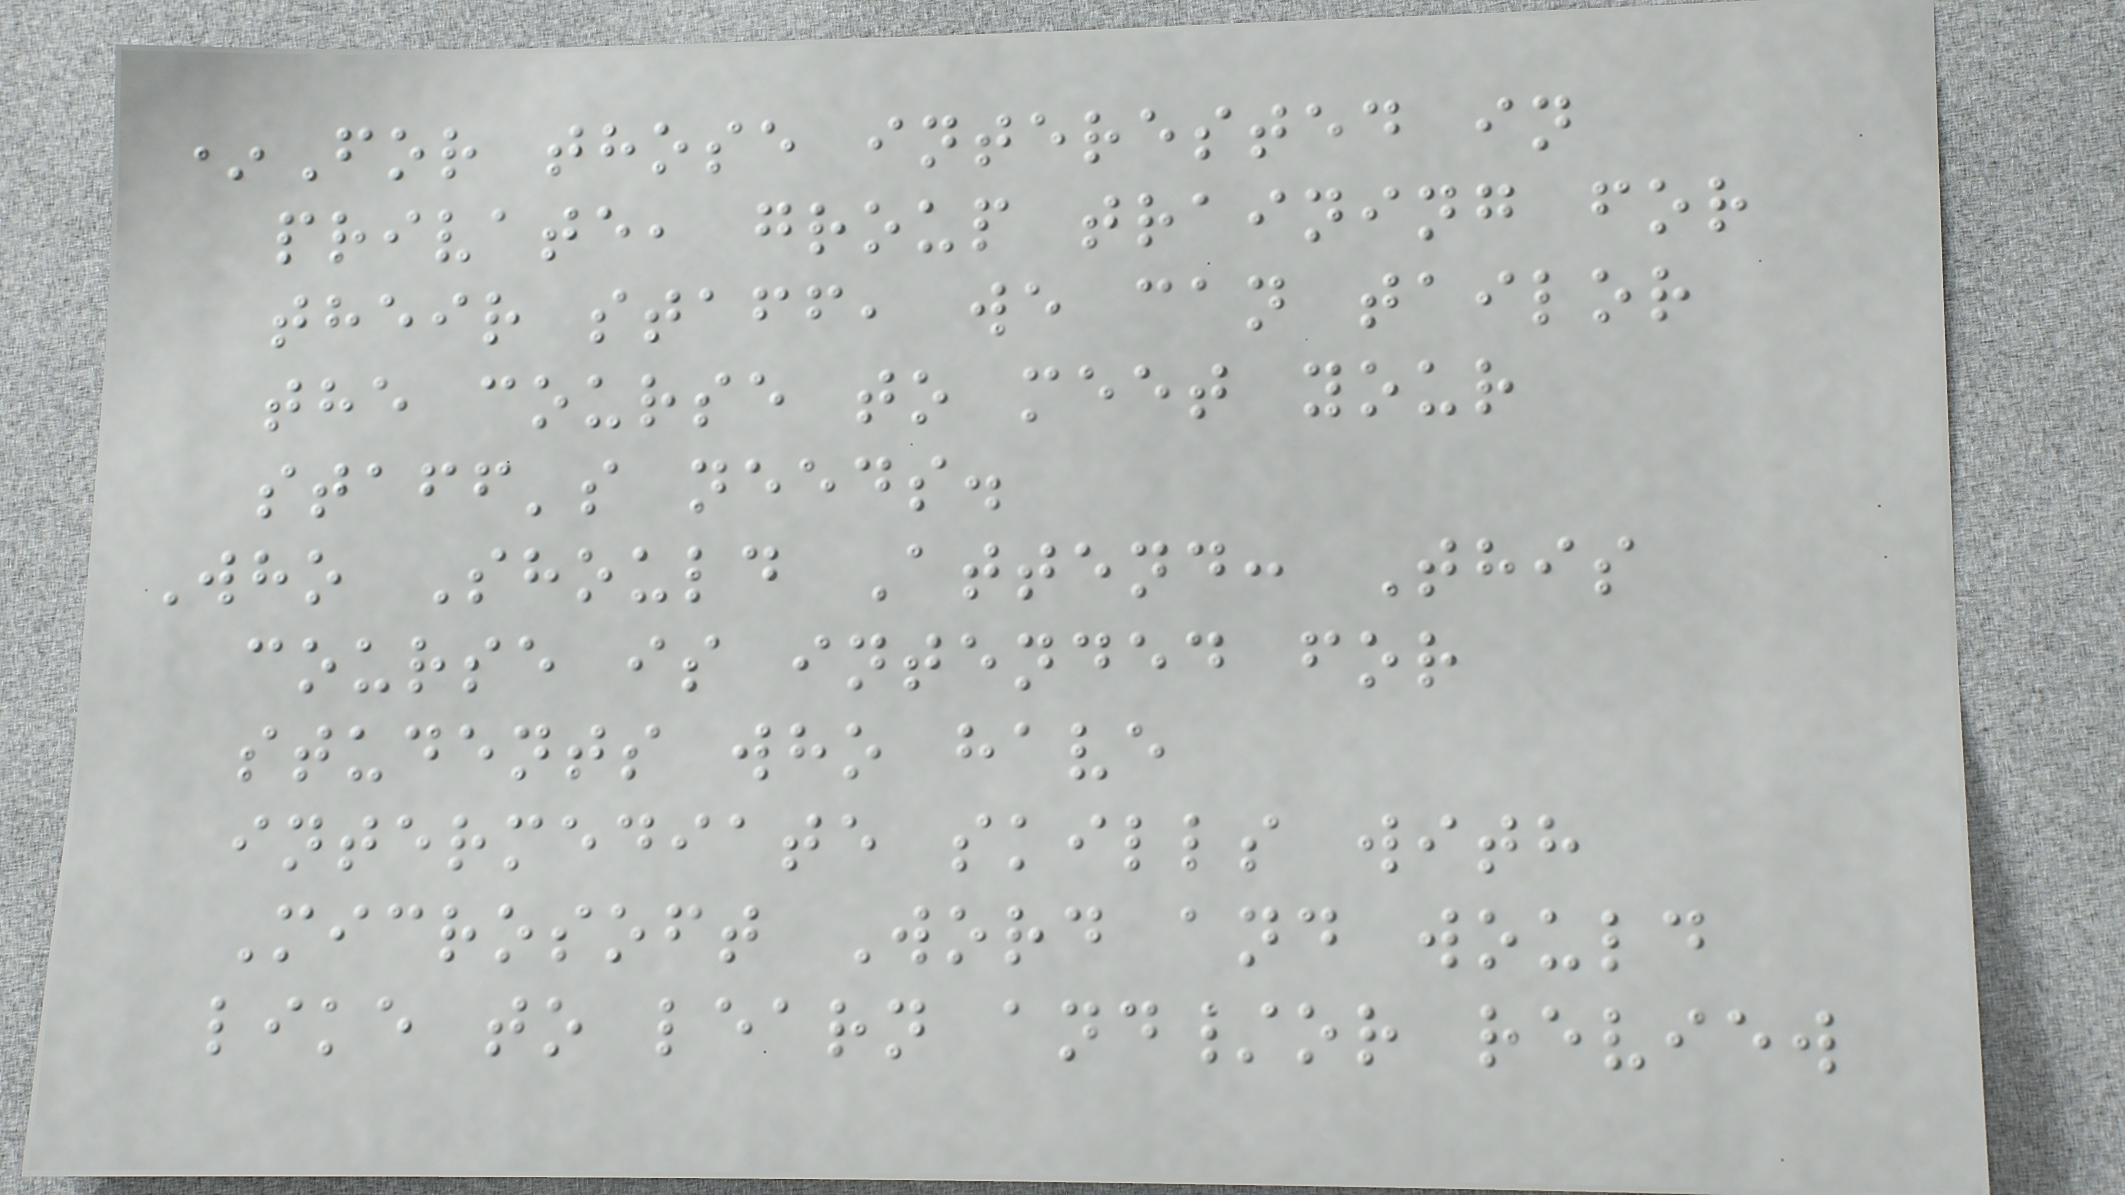*For those interested in
private, group training for
their staff, we can tailor
the course to meet your
staff's needs.
Who Should Attend: This
course is intended for
students who have
intermediate skills with
Microsoft Word and would
like to learn and/or review
